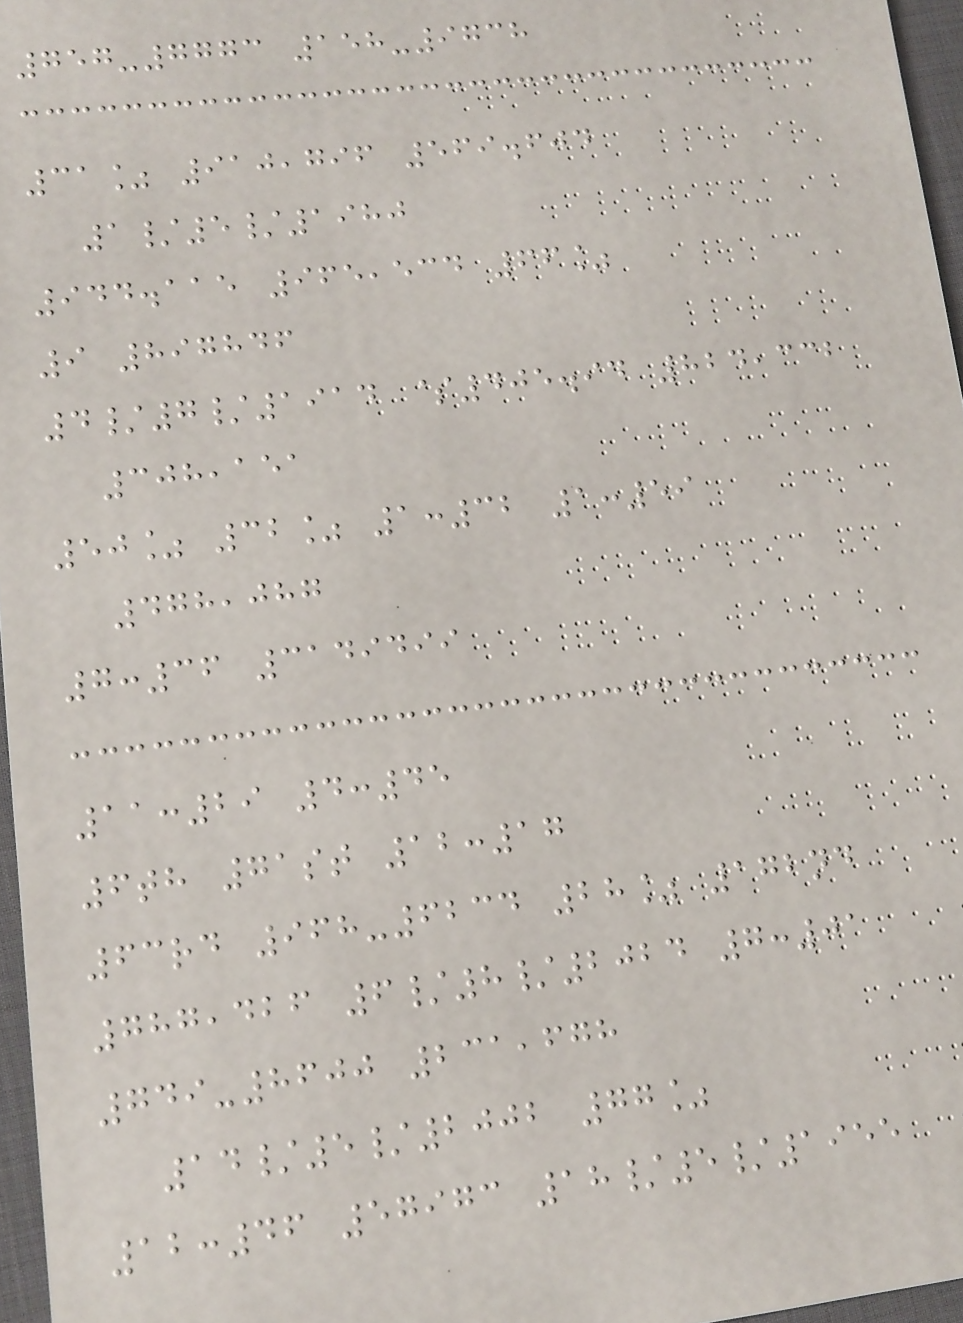757-7773 158-9738
31% 910,796 569.604
1/5/1980
944.115 965,534 66%
9 897846
4/7/1914 $405.94 824,332
308,151
50% 32% 1:32 1:59
478,087
7:36 3149499
11:29 4:45
6th 71st 12:17
63rd 968-6234 28% 172nd
787,426 6/8/2024 7:01
749-8600 231,678
14/5/2002 77%
12:46 57973 18/5/1955
